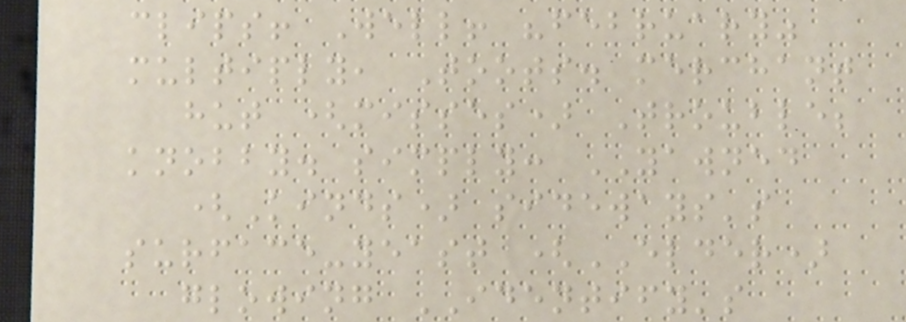clips! Well! "february"
multiply, Toots. merchant
hut (misses) Trouble;
knobby. simply: YAWNED
(Kinds) sideways's
surface-yeast (ELDER)
glowing IDENTIFY's
